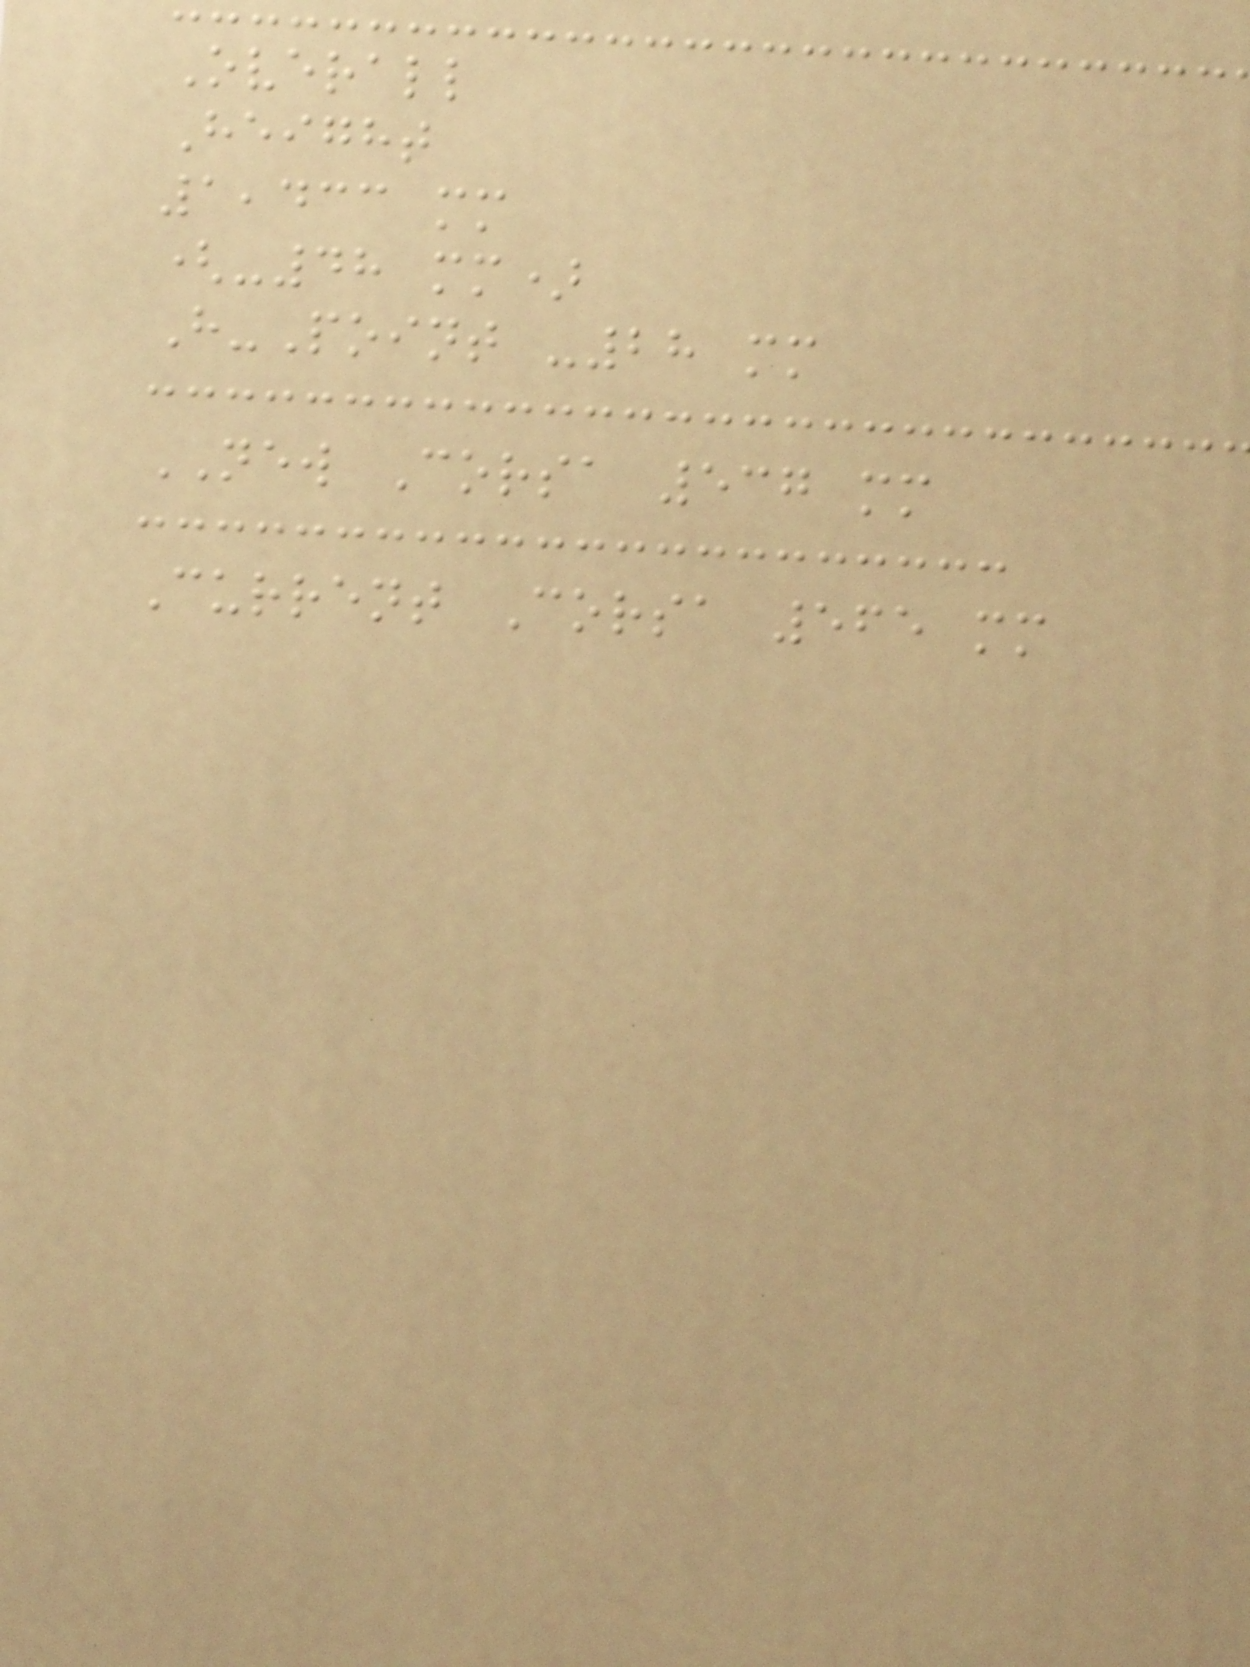Overall
Height
1,433 mm
(-48 mm)
H-Point -28 mm
NEW Corsa 537 mm
Current Corsa 565 mm
